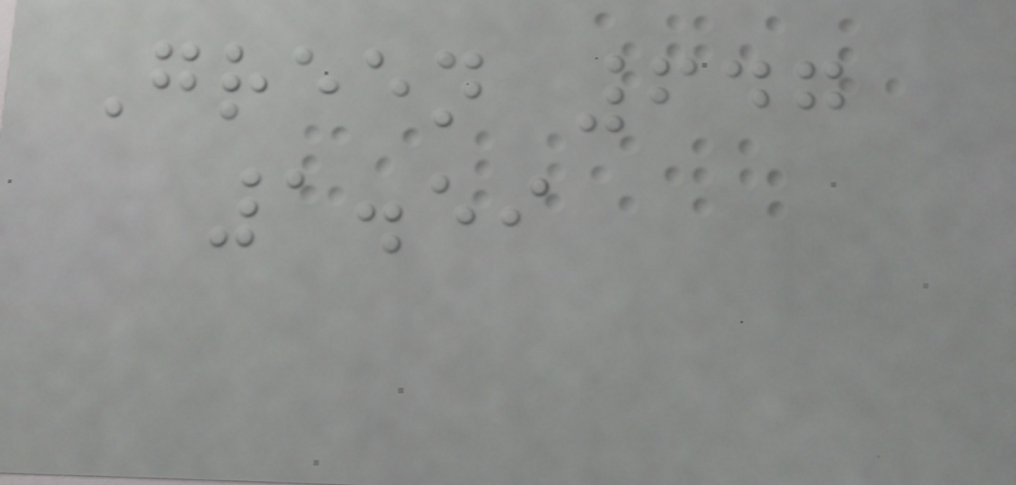Green 647
1.59
